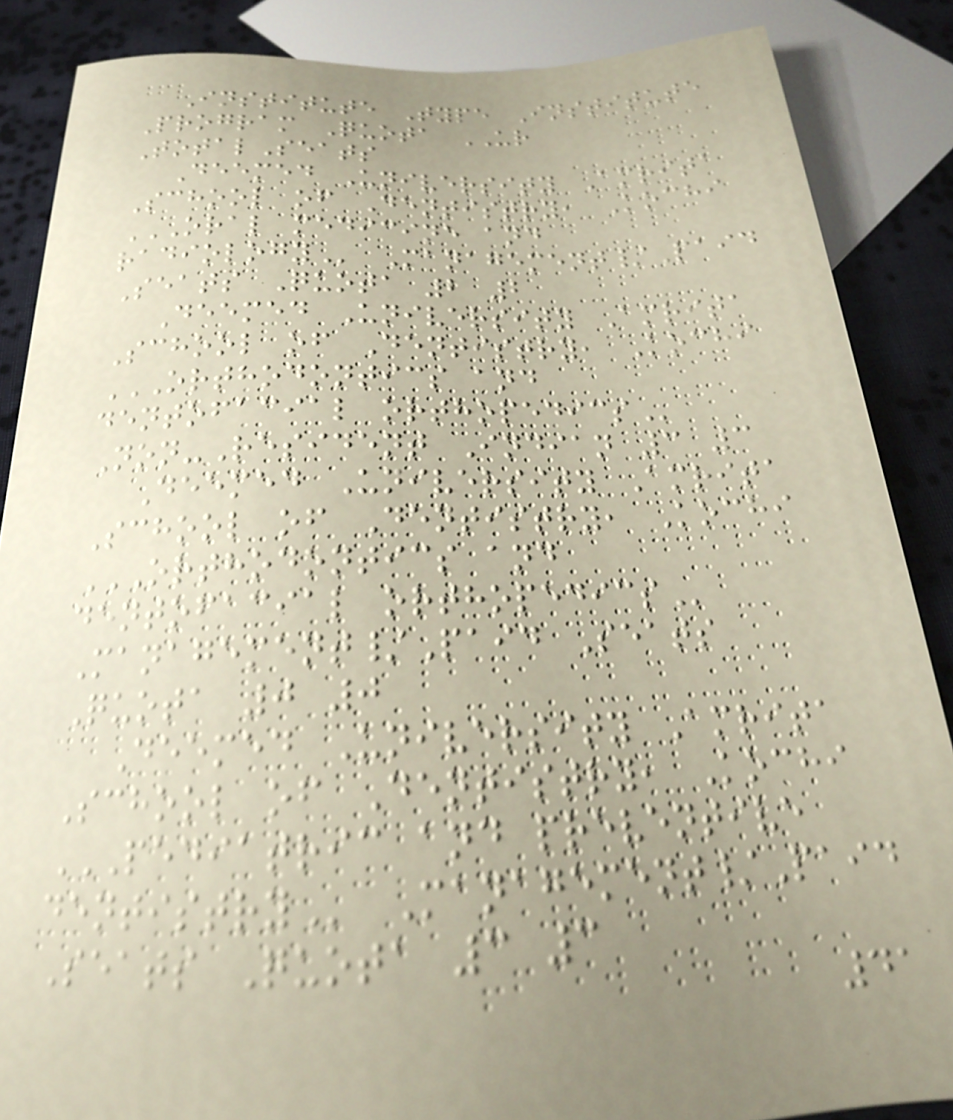Institute Type Institute
Program Quota UR
TotalSeats
Deemed University Amrita
School of Dentistry, Kochi
ORAL MEDICINE AND
RADIOLOGY Management/Paid
Seats Quota 2 2
Deemed University Amrita
School of Dentistry, Kochi
ORTHODONTICS AND
DENTOFACIAL ORTHOPEDICS
Non-Resident Indian 3 3
Deemed University Amrita
School of Dentistry, Kochi
ORTHODONTICS AND
DENTOFACIAL ORTHOPEDICS
Management/Paid Seats
Quota 0 0
Deemed University Amrita
School of Dentistry, Kochi
PEDIATRIC AND PREVENTIVE
DENTISTRY Management/Paid
Seats Quota 3 3
41
